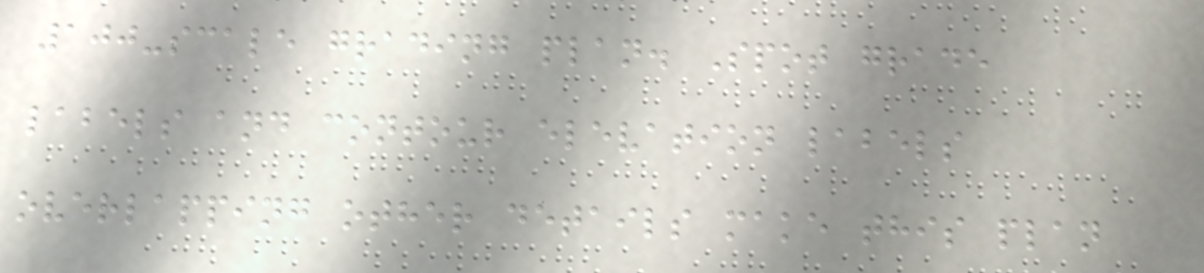100-scale grading plan. Spot grade
labels and contour elevation labels
overlapping other details make this plan
